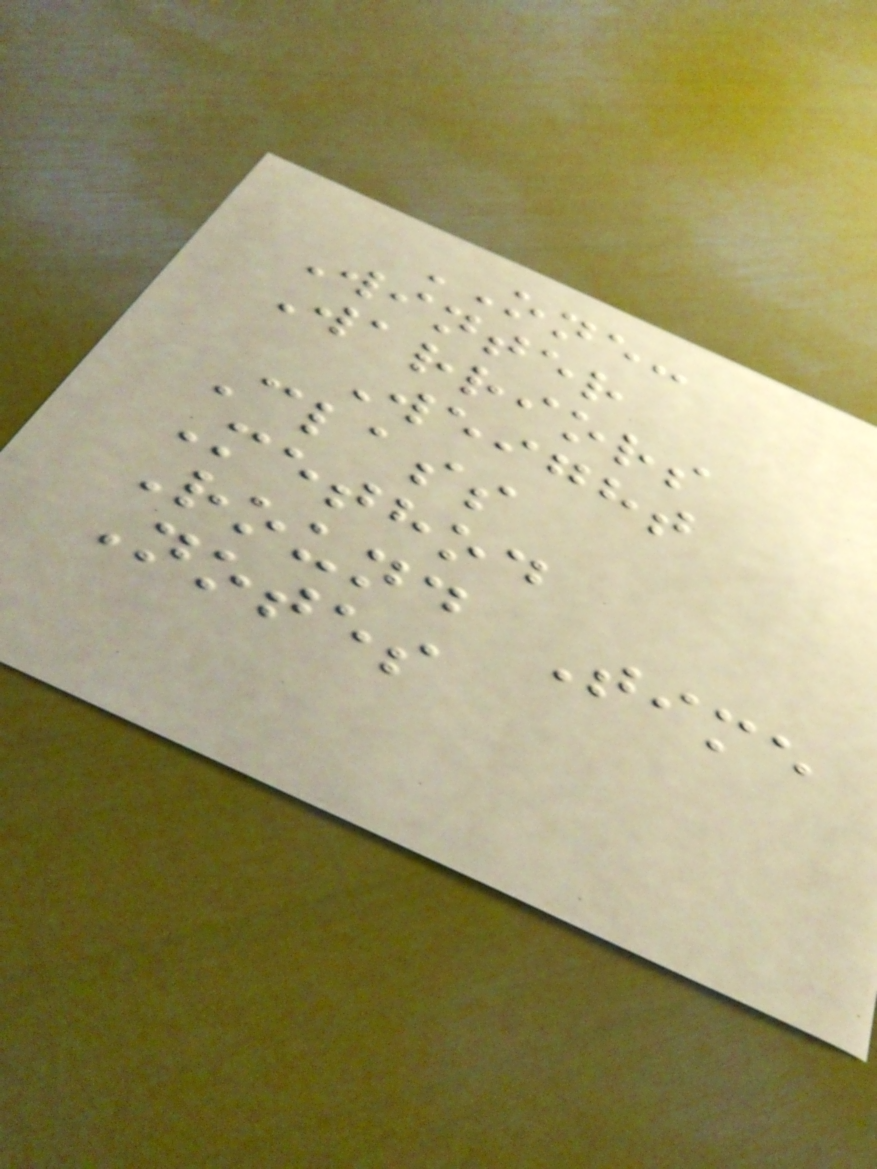ONE:
Winter
Warriors
Weight
Class
Method
Round Time
Notes
